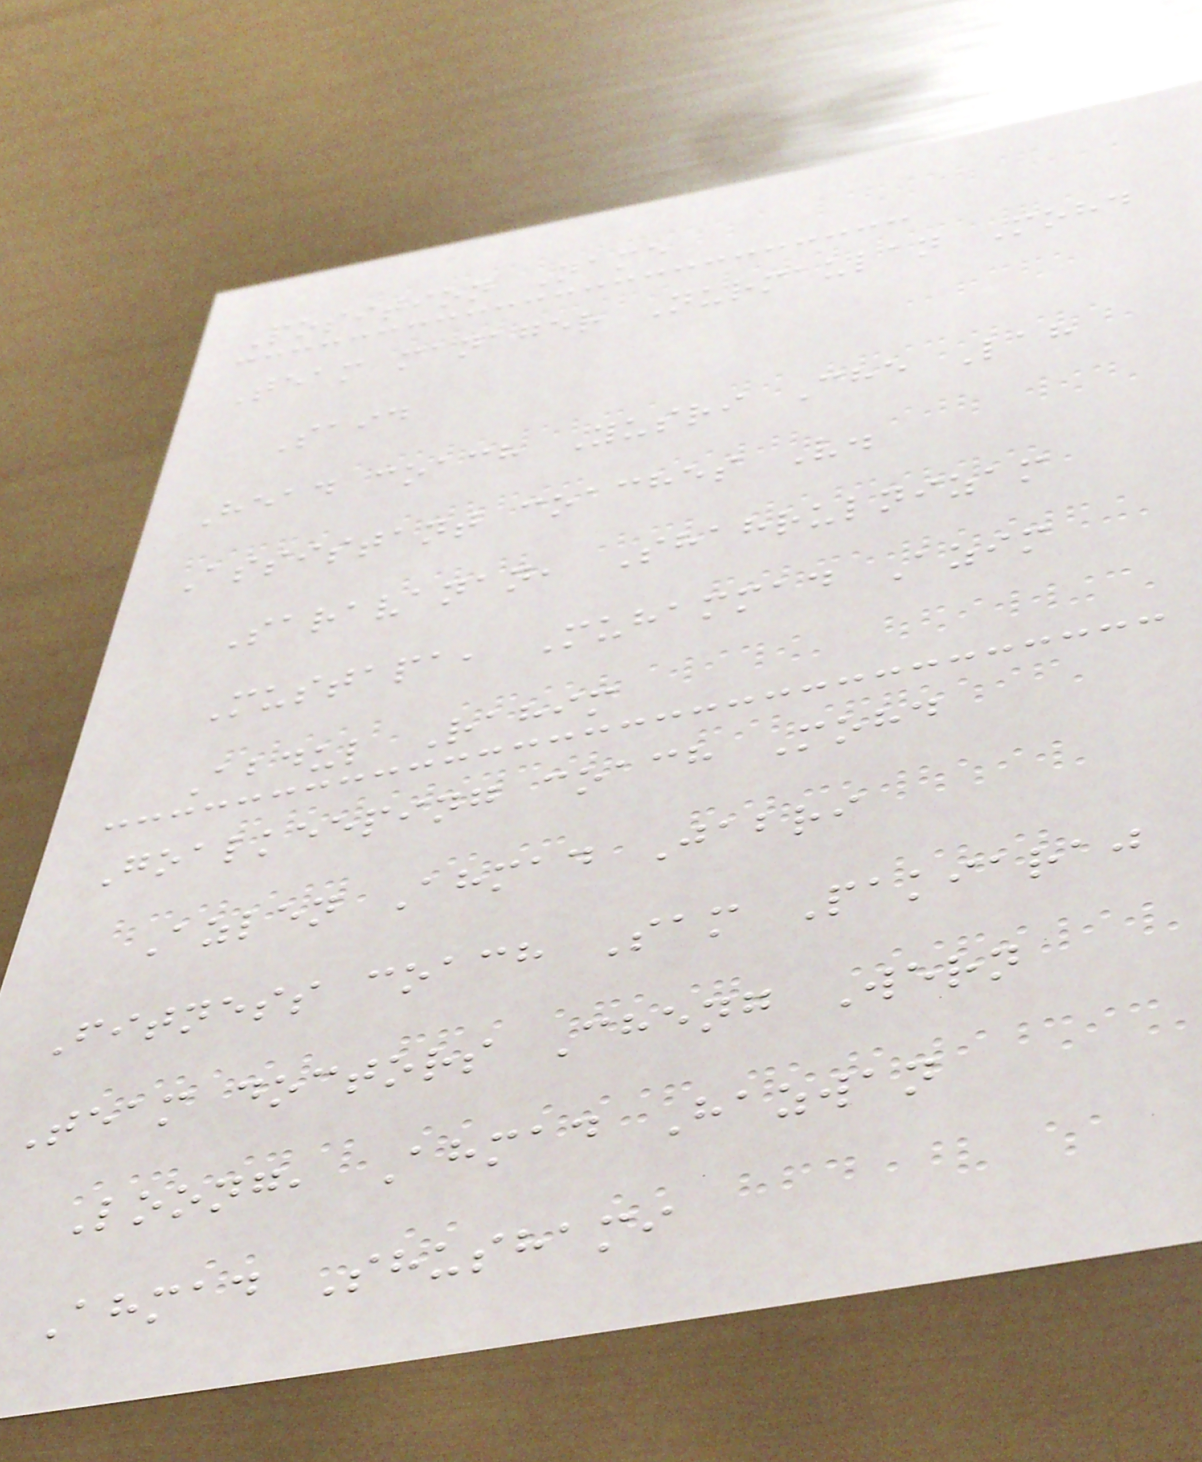Position Name
Team manager Nurmaulan Mohd
Said
Head coach Yusri Che Lah
Assistant coaches V.
Saravanan, Shahrulnizam
Mustapa, Muhammad Azim
Abdul Rahim
Goalkeeping coach Mohd
Azlen Ahmad Jabri
Fitness coach Sam Pakiaraj
Team doctors Cheng Wern
Loong, Ahmad Hazwan
Ahmad Shushami
